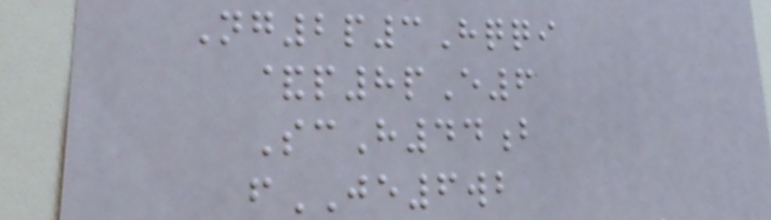Ng2p3Hqqi
&p8pE6
ScH44b
fJE6wb
